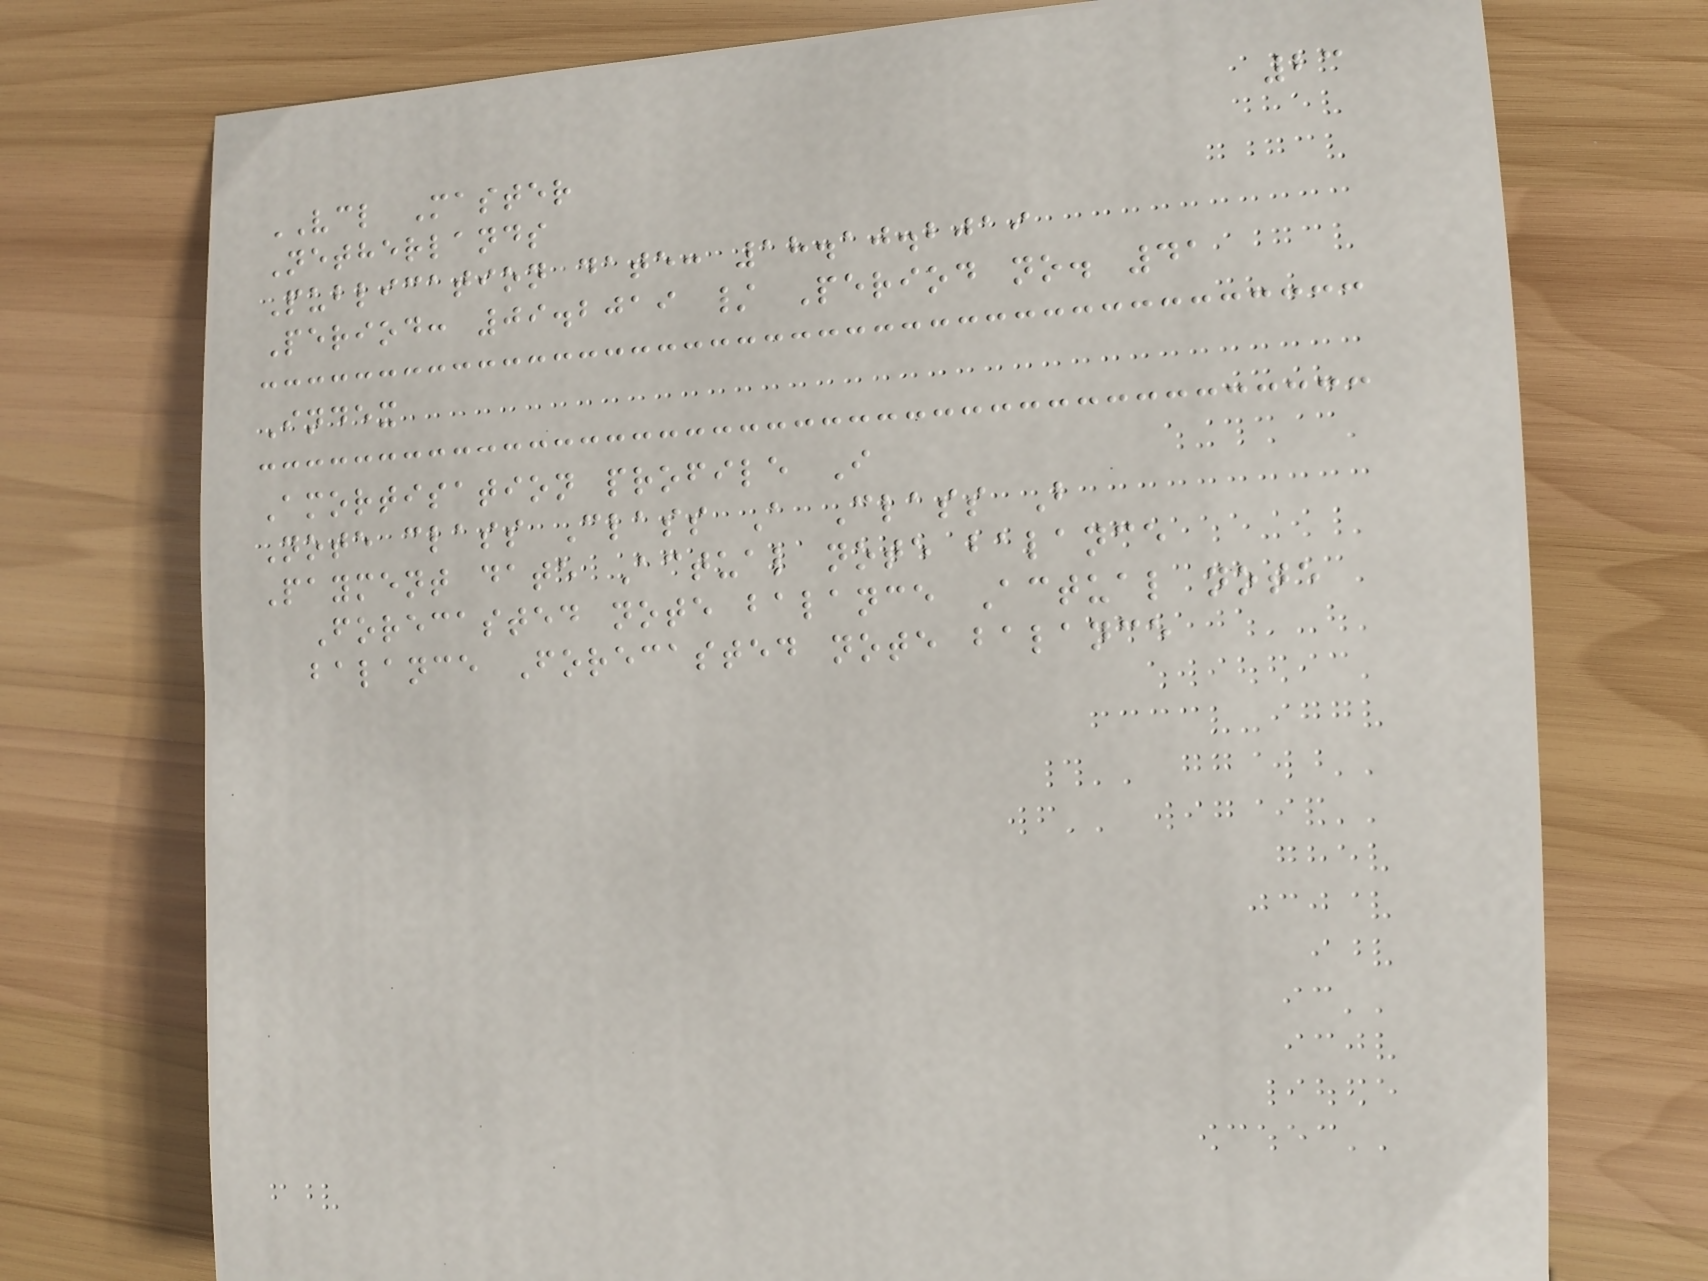23
VCL Master
Netherlands
Publication date: 18.10.2019
Period: 09.2019 / Period no. 41
Index
Amortisation profile I
Note class Class A Class B
Payment date Actual note balance
Forecasted note balance Actual note
balance Forecasted note balance
